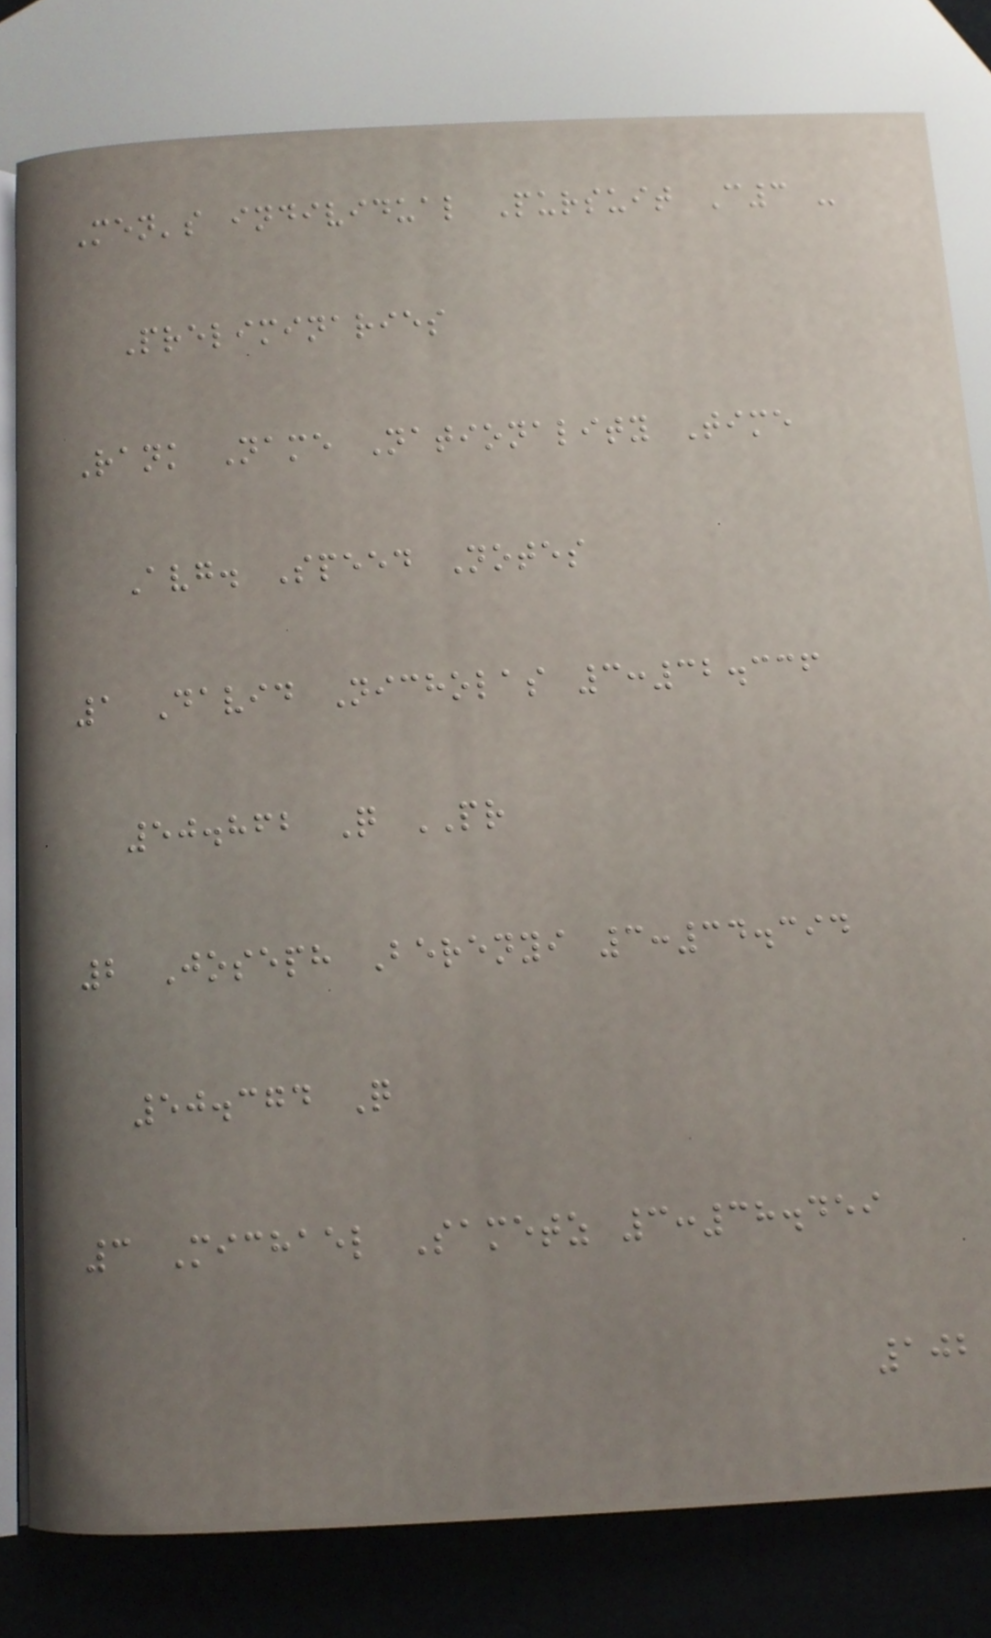Men's individual Pursuit C3 -
Preliminaries
Rank Name Nationality Time
Avg. Speed Notes
1 David Nicholas 3:32.336
50.862 Q PR
2 Joseph Berenyi 3:34.394
50.374 Q
3 Michael Sametz 3:38.459
102
